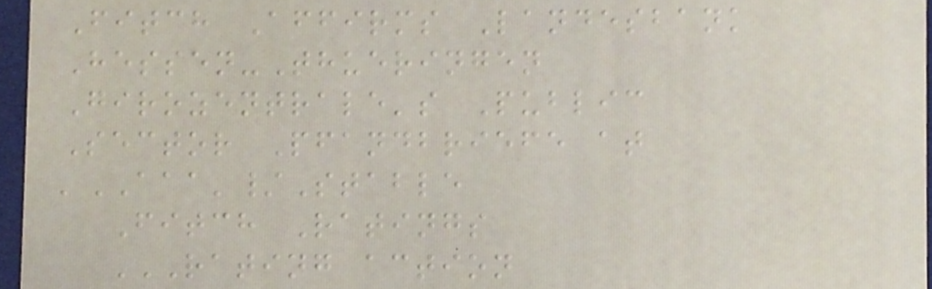Fitch Affirms Landesbank
Hessen-Thueringen
Girozentrale's Public
Sector Pfandbriefe at
'AAA'/Stable
Fitch Ratings
RATING ACTION
